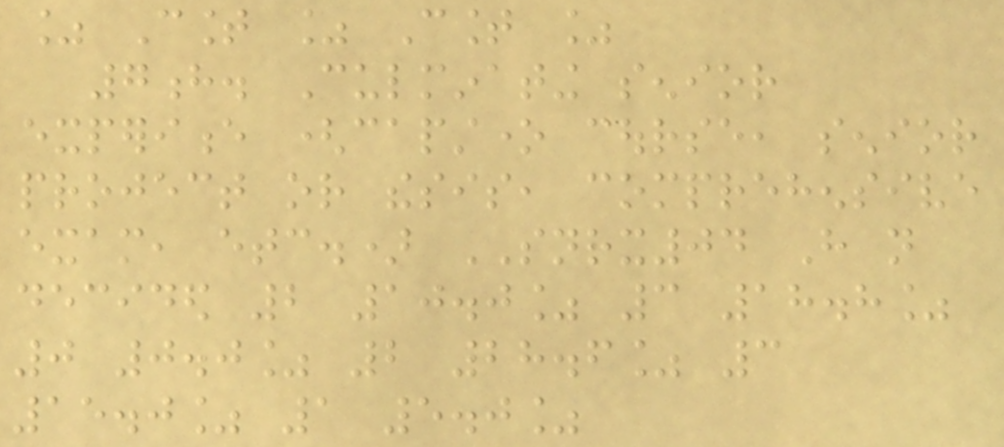% Count % Count %
7h. Culminating senior
experience (capstone course, senior
project or thesis, comprehensive
exam, etc.) SNRX04 Have not
decided 2 10.0% 3 18.8%
0 0.0% 2 28.6% 3
15.0% 1 5.0%
